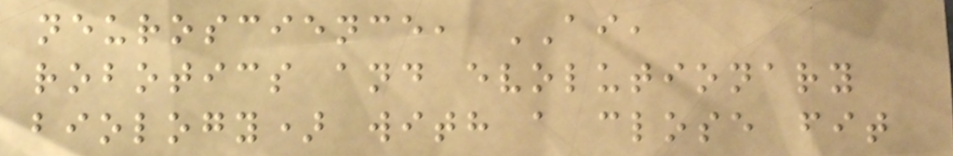neuroscience, AI,
robotics and evolutionary
biology) with a close fit
